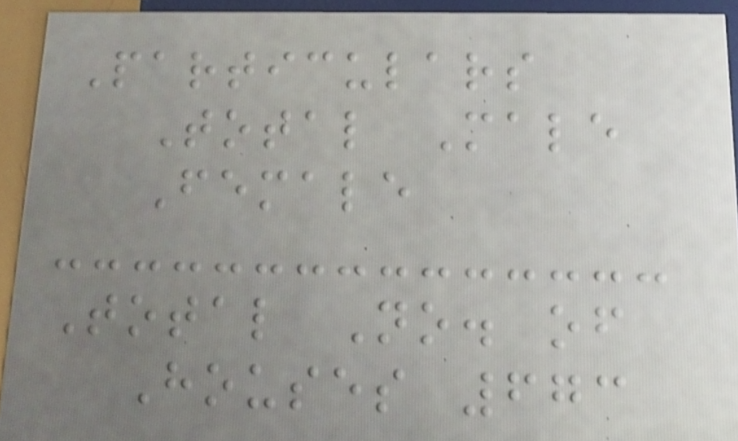Particulars
Total Male
Female
Total No. of
Houses 673
